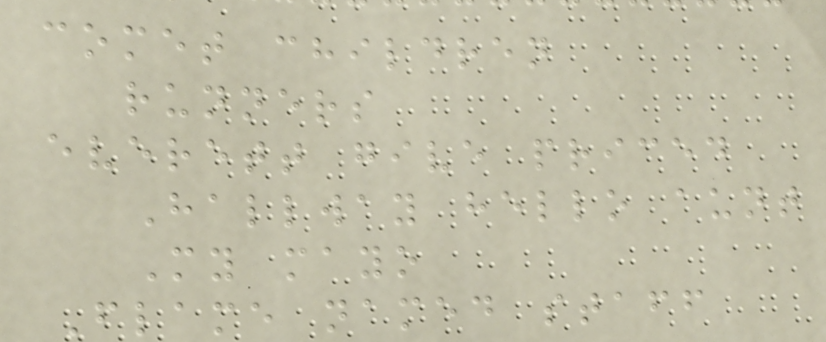comet children
runners
everett give priced
Hallway hello aunt
My mayo
Flame named staff
